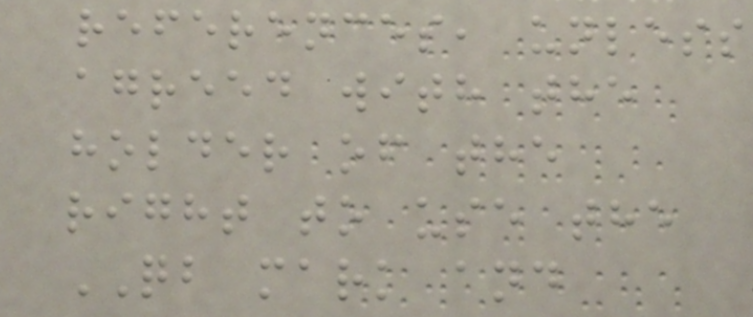references, unless
agreed with the
holder of the
right to use the
QB mark and
